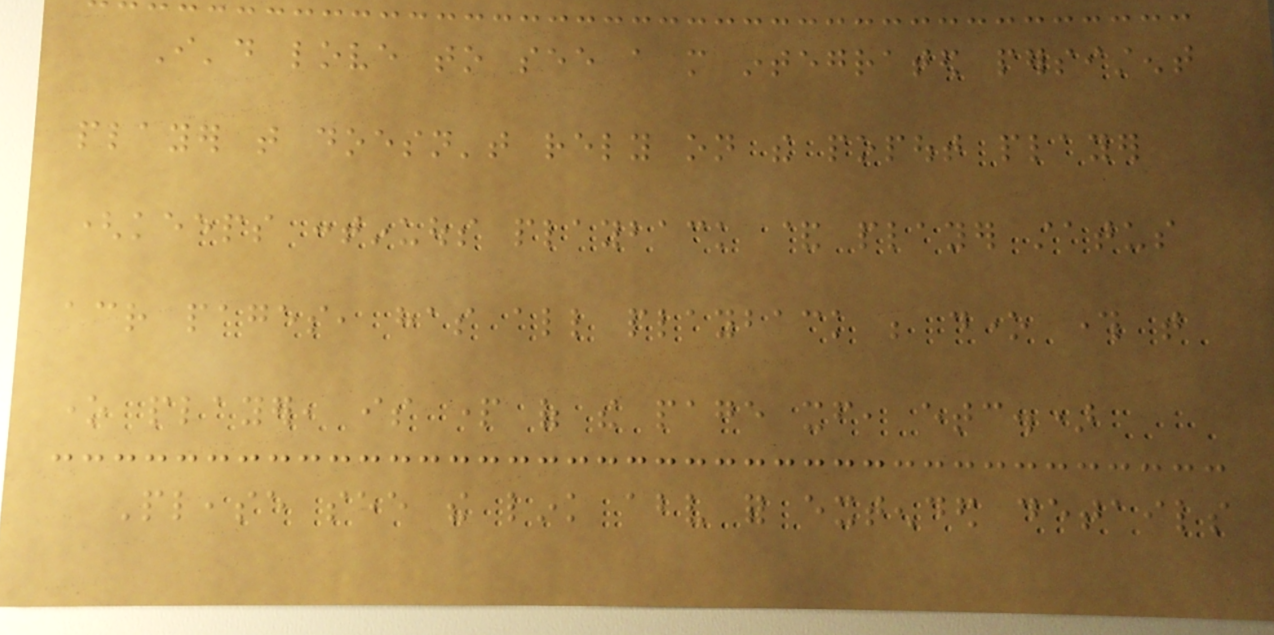I'd love to see a more integrated persistent
player that doesn't rely on the popout player
(keeps continuous playback & player status
across pages, has all playback be done through that
one player, is part of the page itself, etc.)
Please see the link above for extended details
